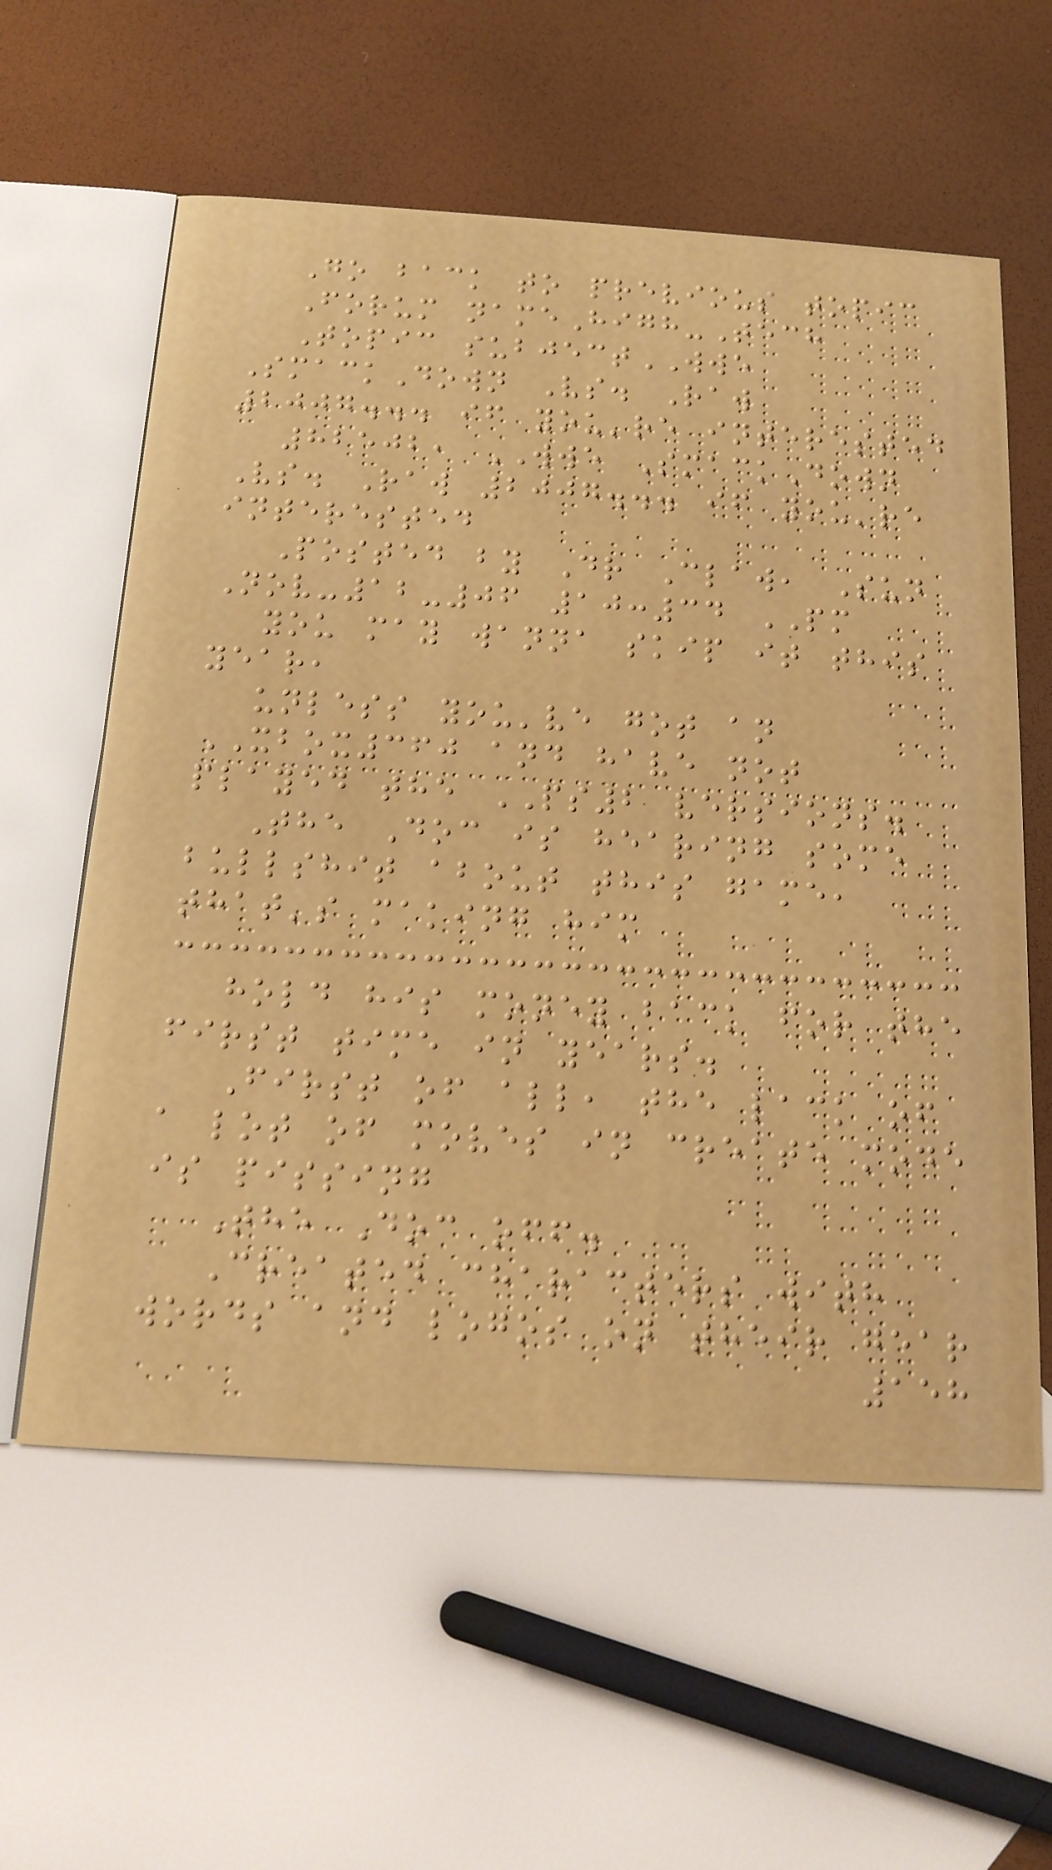Go back to previous topic
Forum nameHigh-Tech
Topic subjectWWE
SmackDown Vs. Raw
2007... if you're interested
82502, WWE SmackDown
Vs. Raw 2007... if you're
interested
Posted by Dr Claw, Sun
Nov-12-06 10:34 PM
you may wanna skip it this
year,
unless you've got an
XBOX360 and have not
played the PS2 versions.
The Doc is hearing some
bullshit about this game,
that's making him
hold his money back for the
first time in years.
First of all, the lack of
a lot of moves in create mode
is pissing
The Doc off.
Created characters with
words and logos on their gear
158
